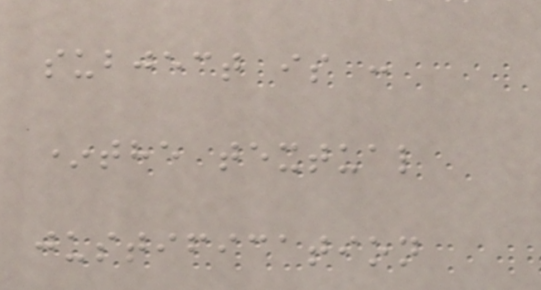subject is :
*the textual
justification
